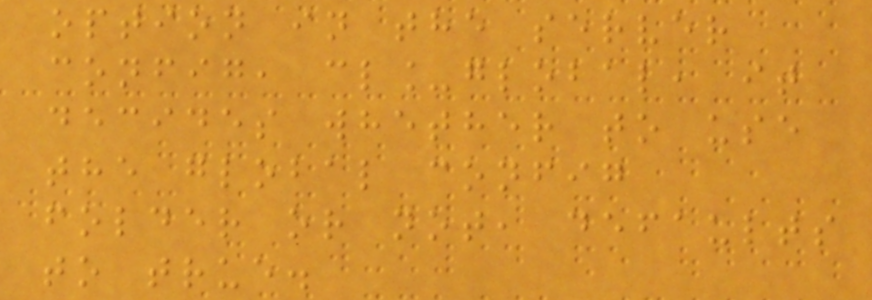option in the server
config, cl_global, it
decides whether to use
the global config
folder or not, defaults
to true.
